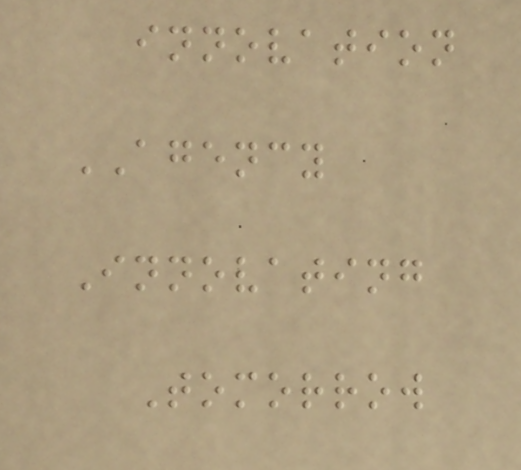innovation
AGENCY
Innovating
Tomorrow
